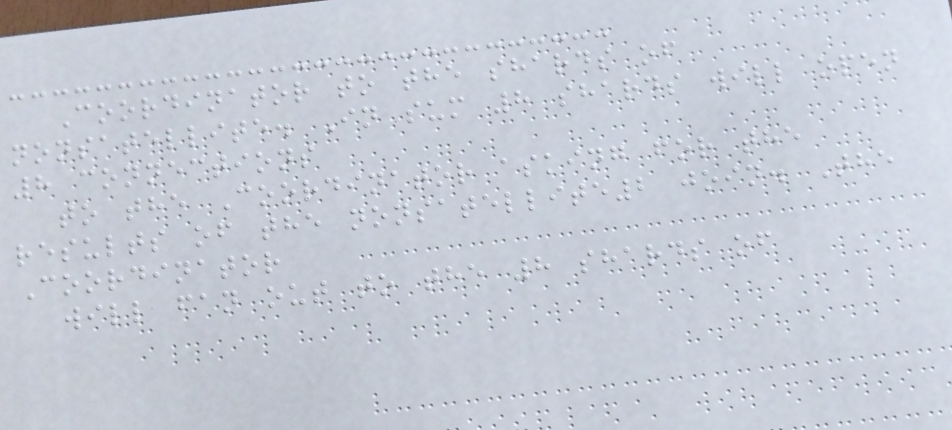Coordinator to the shards of
nonsatellite. In sum 8 shards will open
8 connections
to the Coordinator asking for the
results of the nonsatellite2 join. The
Coordinator
will fan out to the 8 shards of
